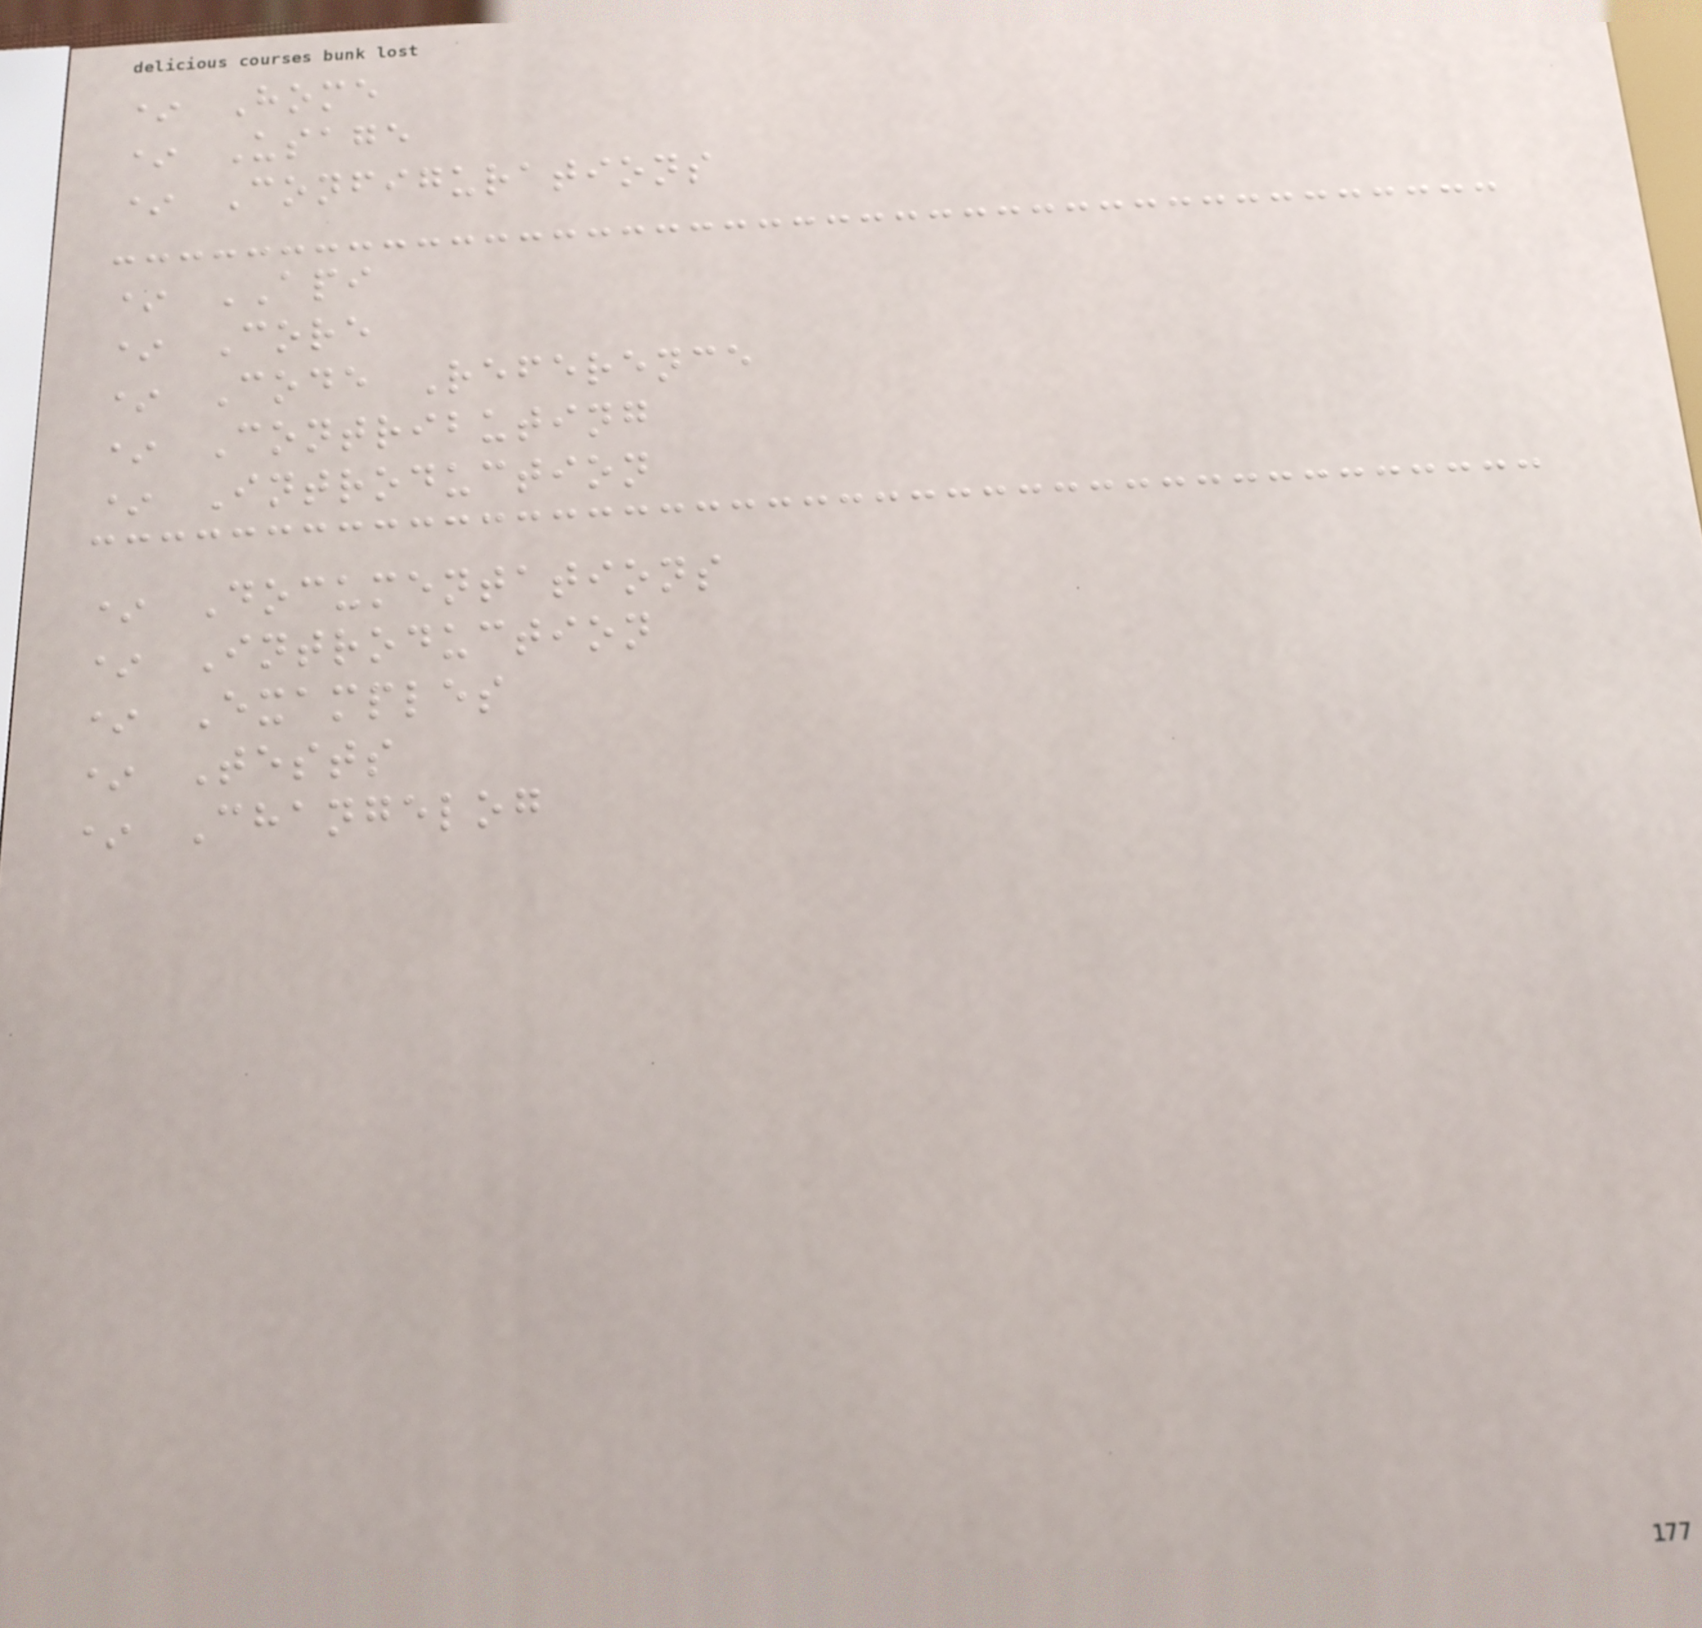* Home
* Usage
* Configurations
* API
* Core
* Code Reference
* Contributing
* Introduction
* Documentations
* Introduction
* Examples
* Tests
* Changelog
